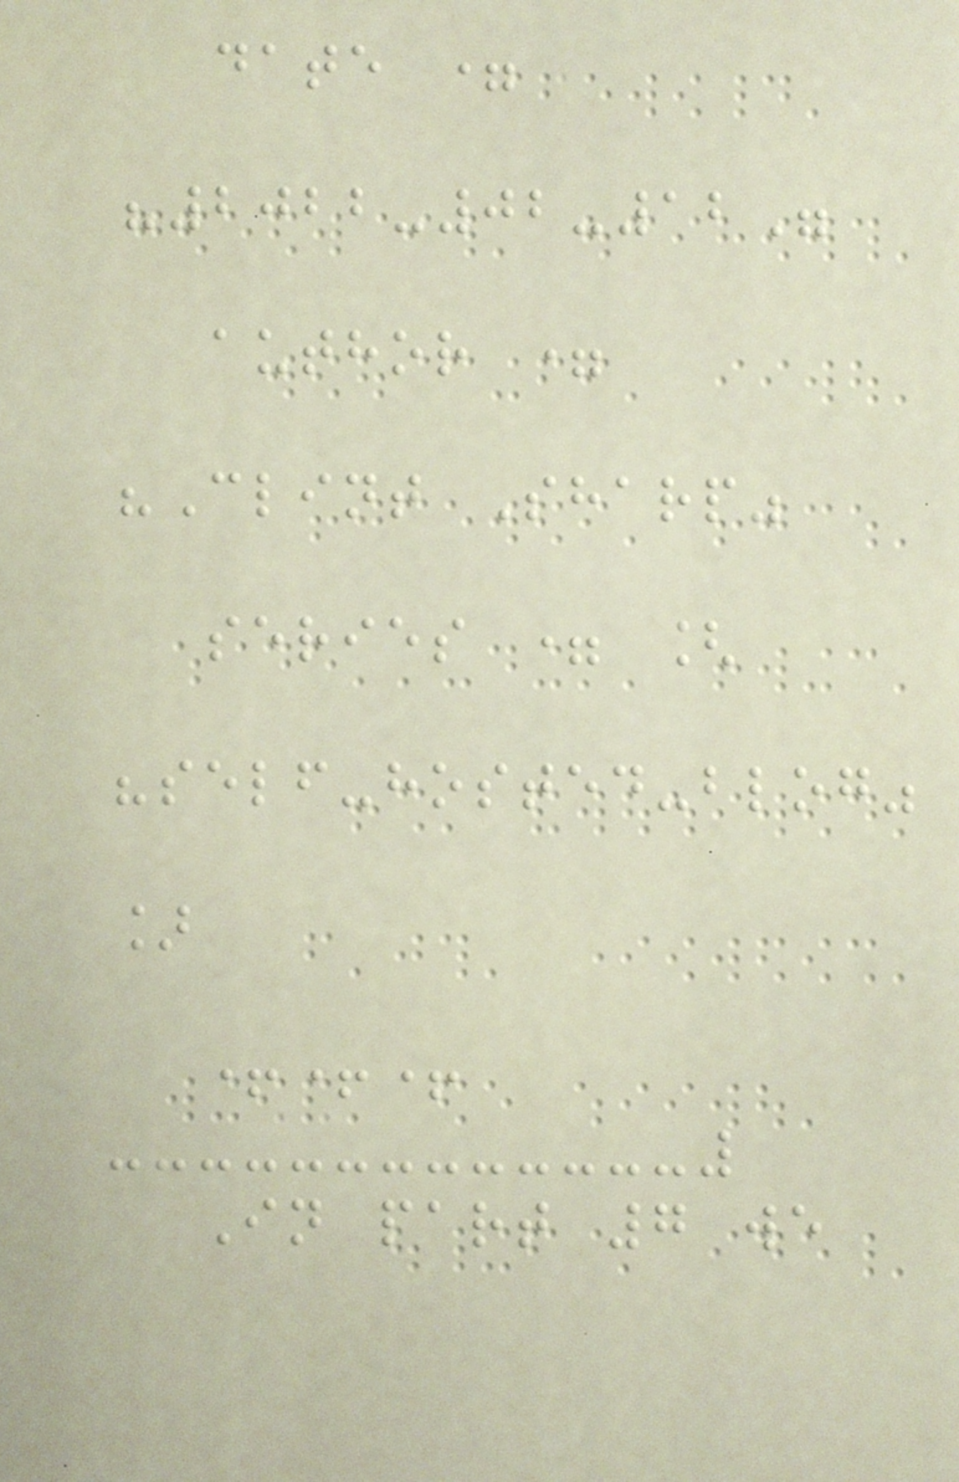date =
"2022-02-12"
author =
"Clint Sharp"
series = [
"self-hosted-blog"
]
+++
In part 7 we
